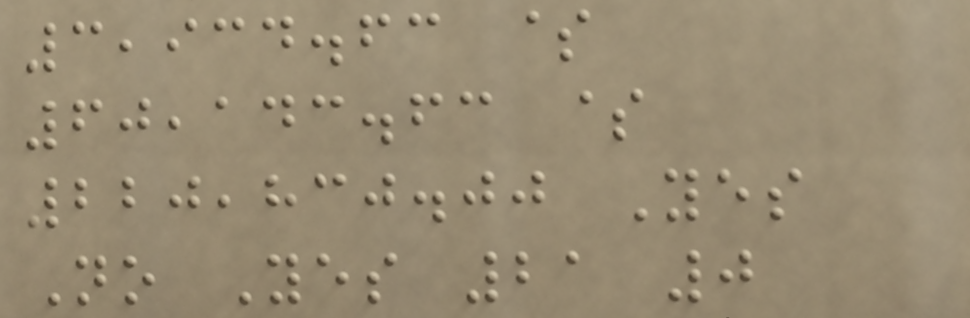3,934.63 $
60,143.63 $
220,830.00 Yes
No Yes 21 0
